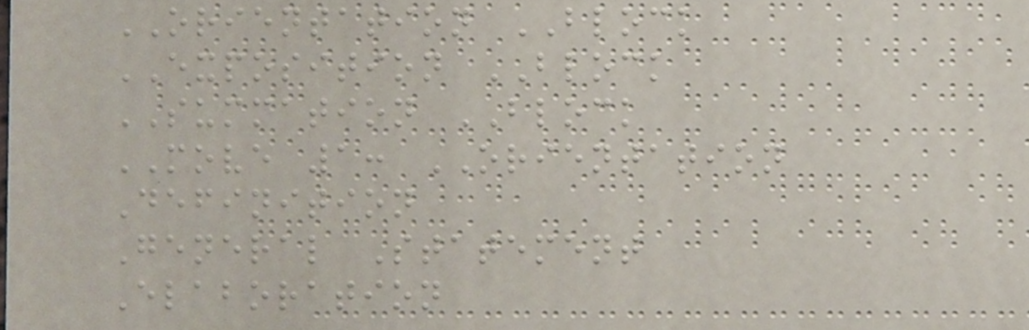ORIENTATION BLOCK
EXPOSITION BLOCK
SUMMATION BLOCK
MOVE 1: ORIENTATION
Definition
General Statement
Elaboration
